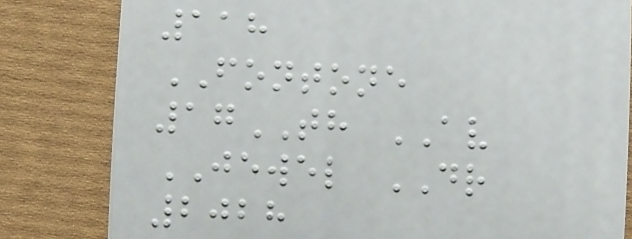118
FONTONE
17TH AV
JEWEL DR
2028
